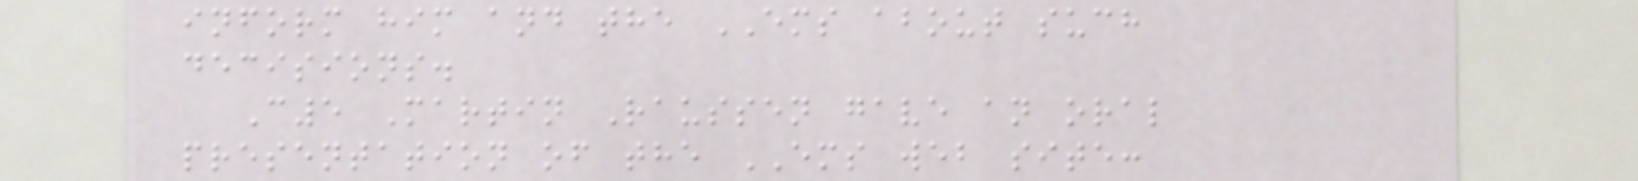inform him and the EMS about such
decisions.
C5 Martin Raussen gave an oral
presentation of the EMS web site:
